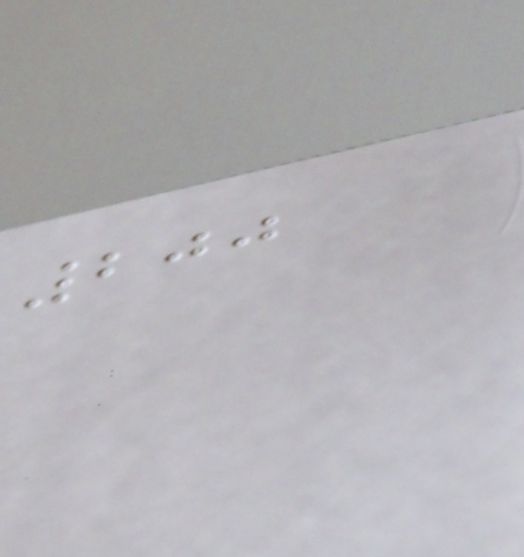200
